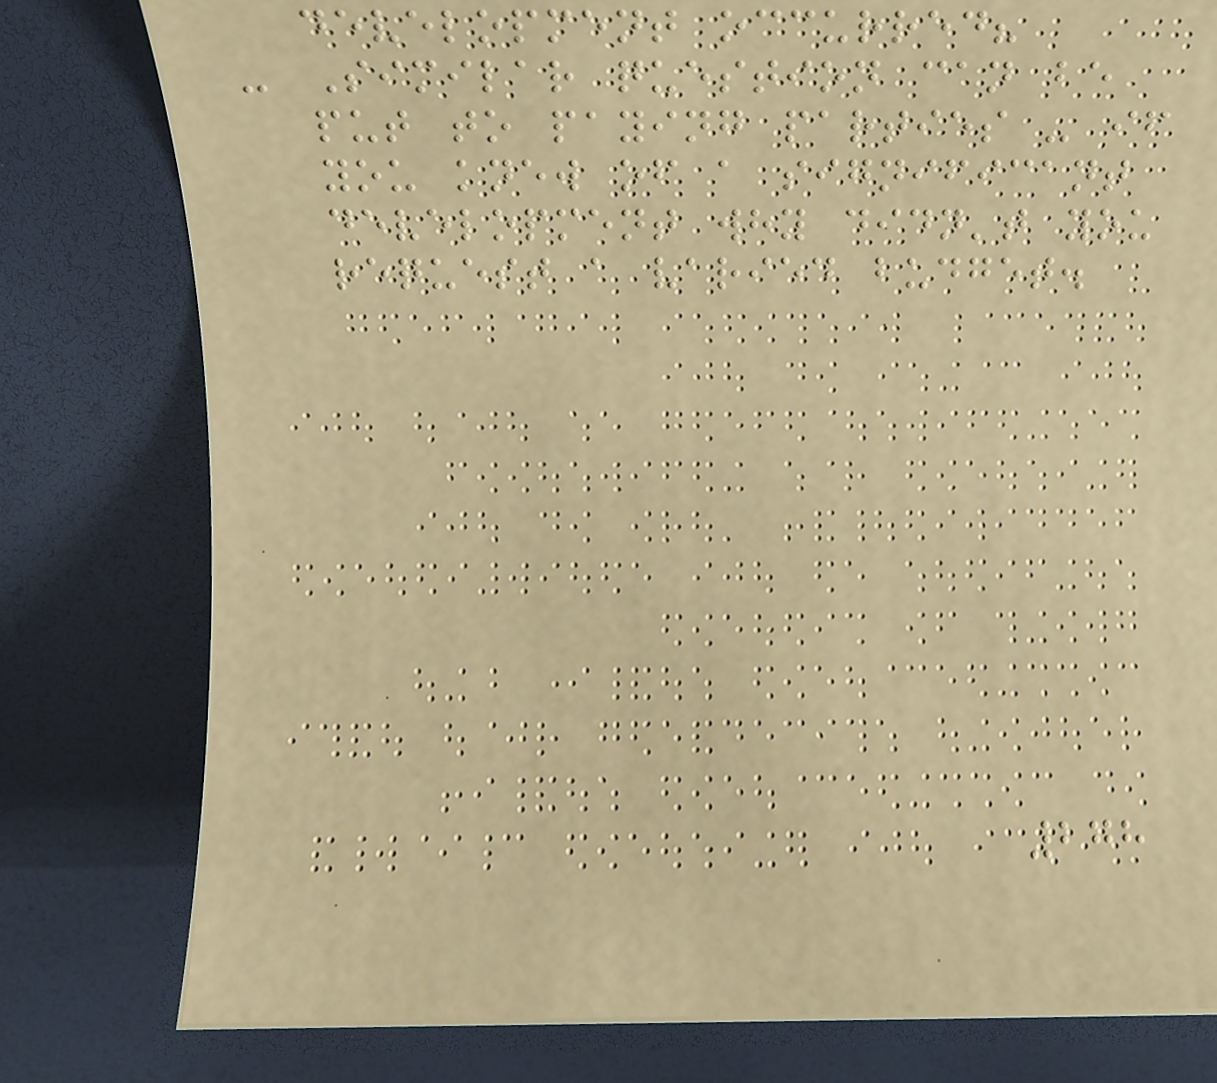development occurred?
- Similar question can be
put to paying parties - if
you knew of a significant
development why didn't you
request a varied budget.
278
